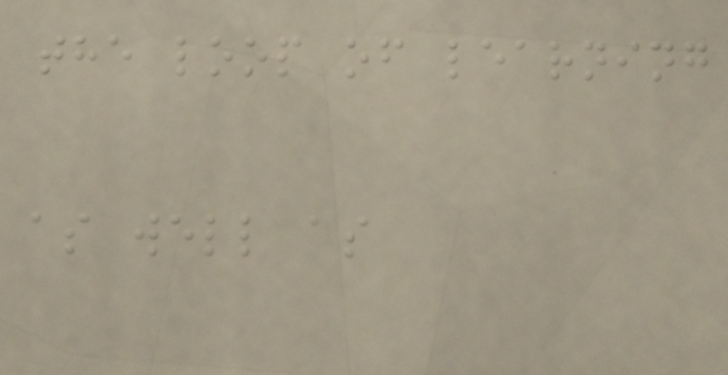the loop of learning
as well as
